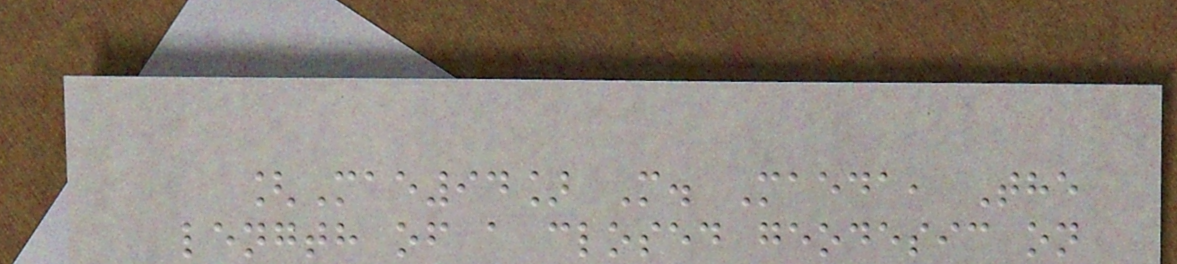[Mae94] M. Maeda, The
length of a closed geodesic on
